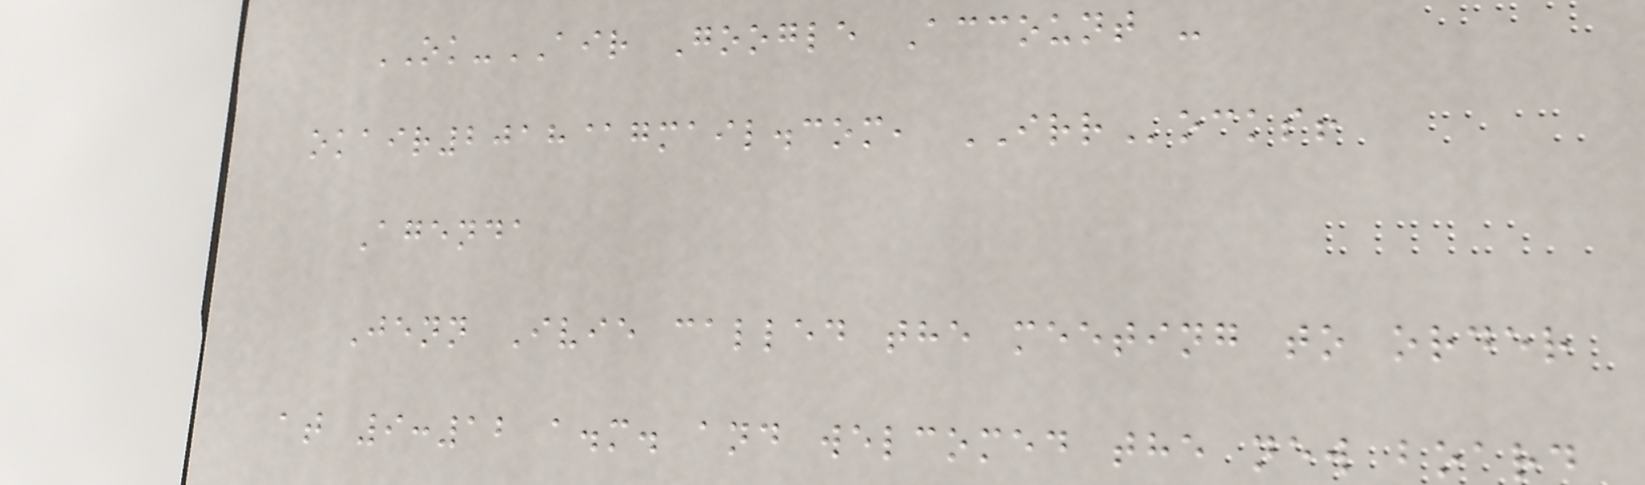OK-AIR Google Account -
okair2018@gmail.com, IRRocks!
Agenda
Jenn Ivie called the meeting to order
at 9:12 a.m. and welcomed the new board
